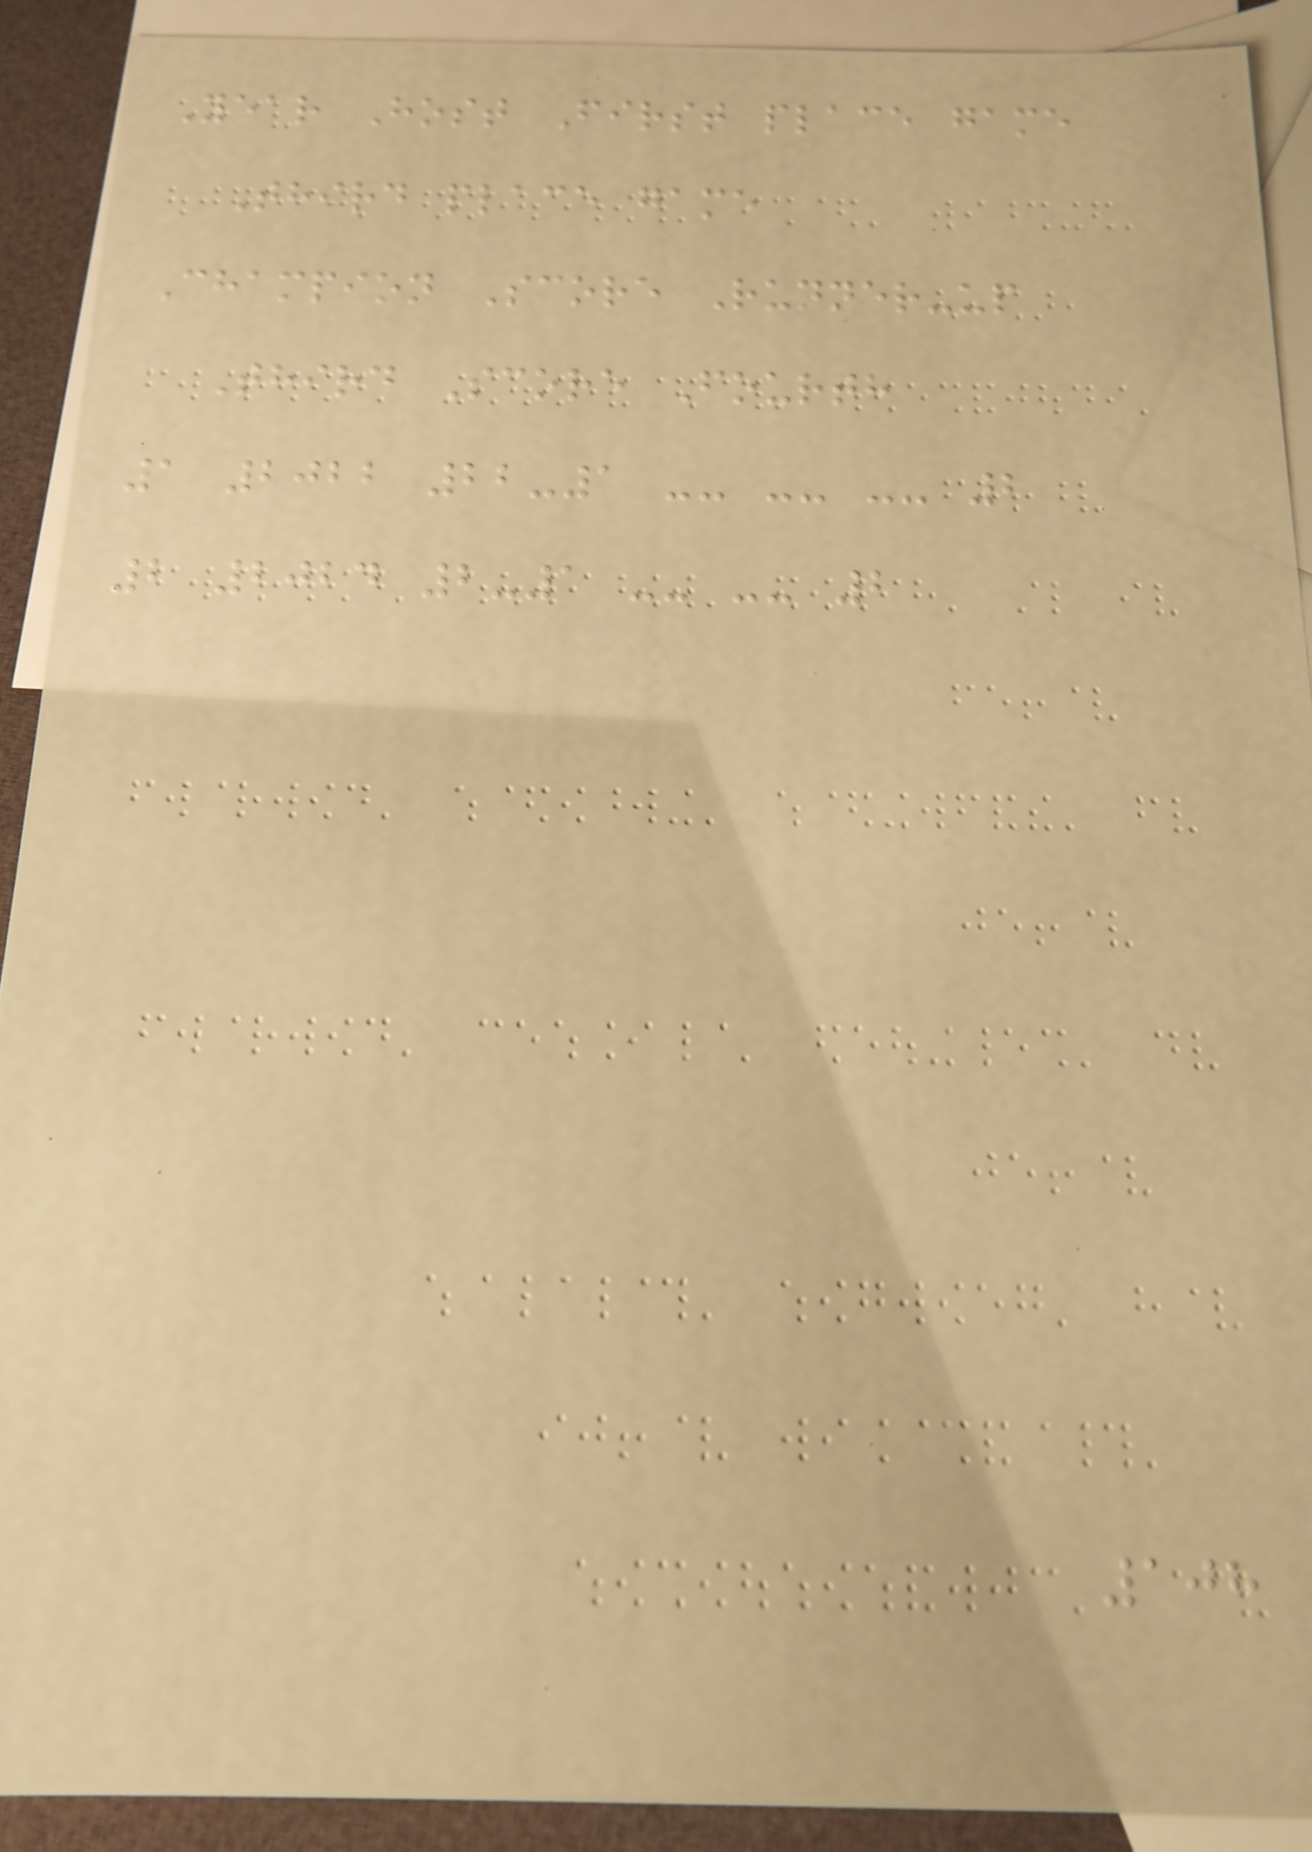Year Host First place game
Third place game
Champion Score Runner-up
Third Score Fourth
1 2022 22-1 -- -- -- 2
2 2024 2-1 -- -- 2
108
